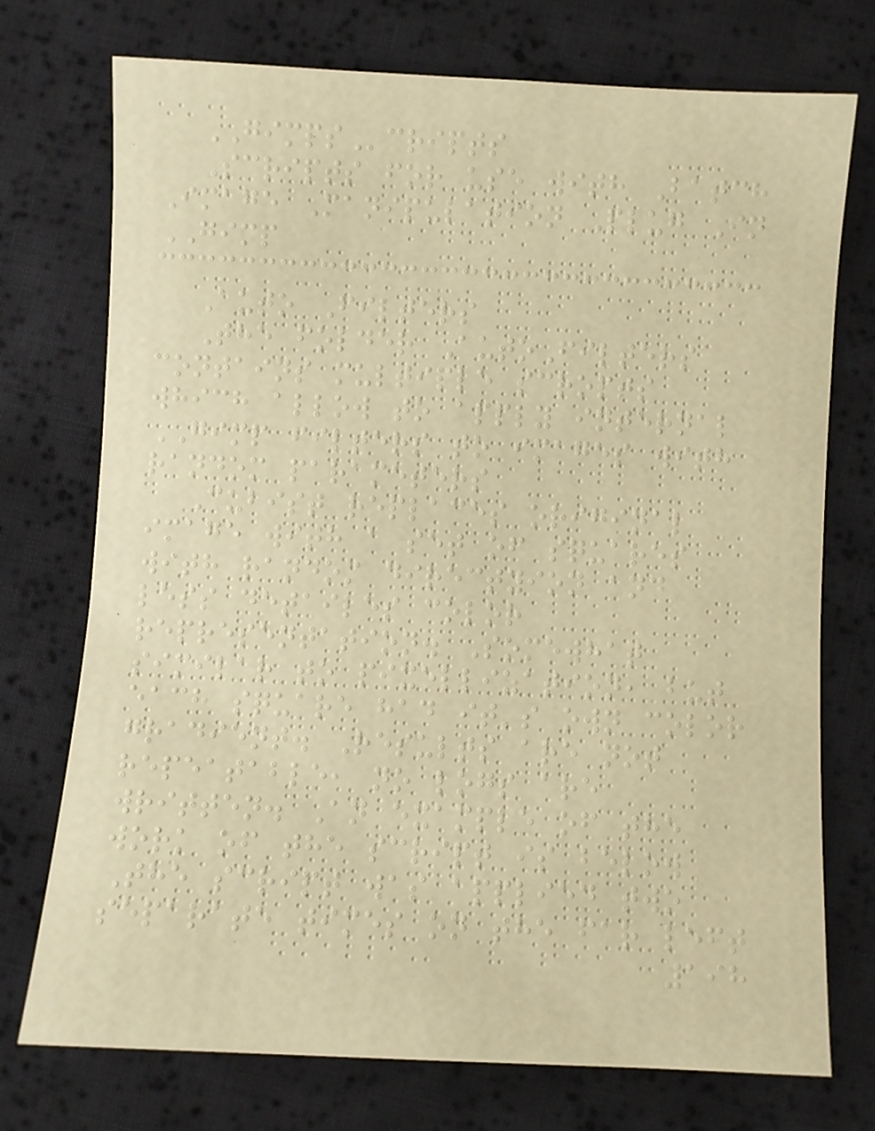GIMPScripts
Scripts for use with Batch
Image Manipulation Plug In
GIMP
Auto Filters
The folder AutoFilters
contains multiple scropts
which allow to apply internal
GIMP filters to images with
random parameters
Cubist replaces original
image with a set of squares
with random directyion and
less detailes color
representation. Somewhat
similar to pixellization, but
each square had it's own color
gradient. Results are not
repeatable, no logs are
written. An example of the
work of the script is below
The script was applied two
separate times on the far left
198
